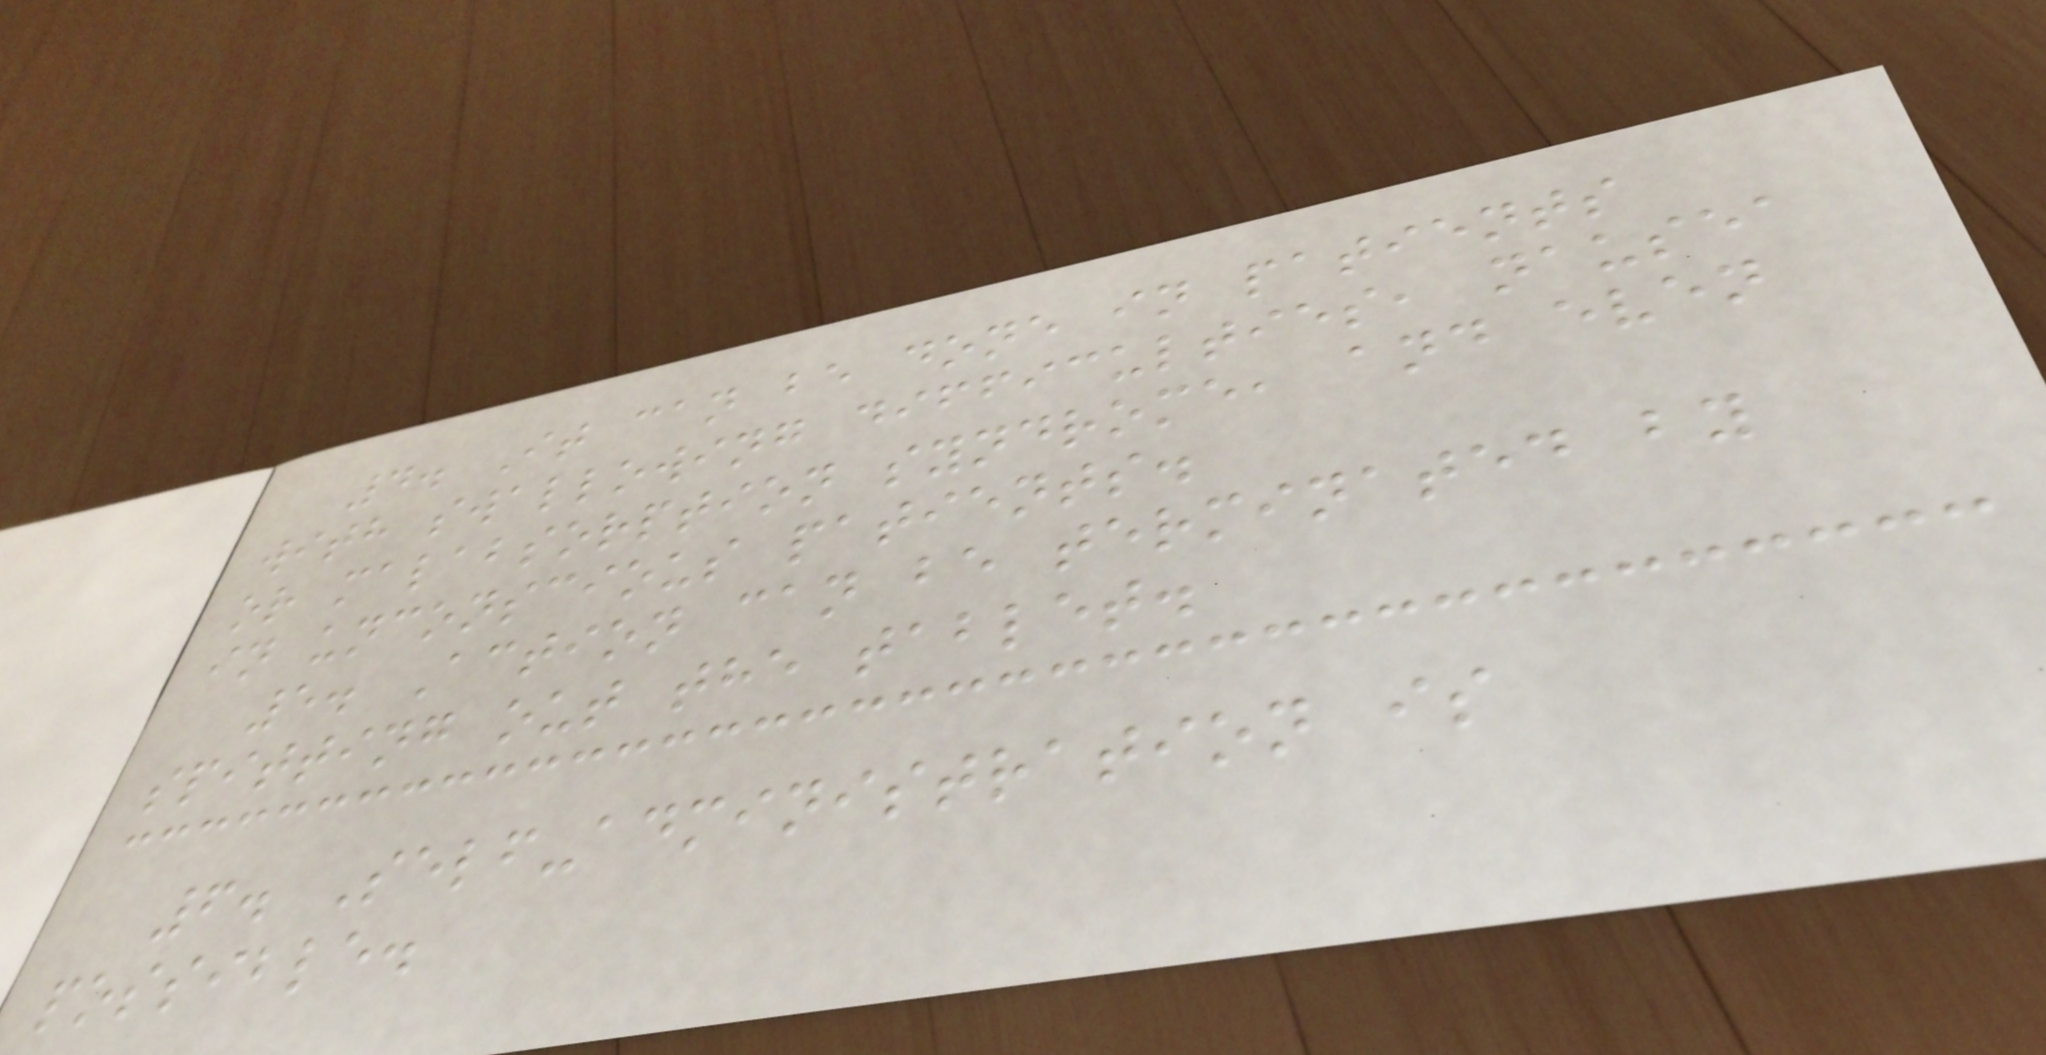4. It can be done in patients
with swallowing difficulties, nausea
or malabsorption syndrome, and even
in unconscious patients.
5. Action can be terminated by
spitting out the tablet.
6. Self-administration is
possible.
